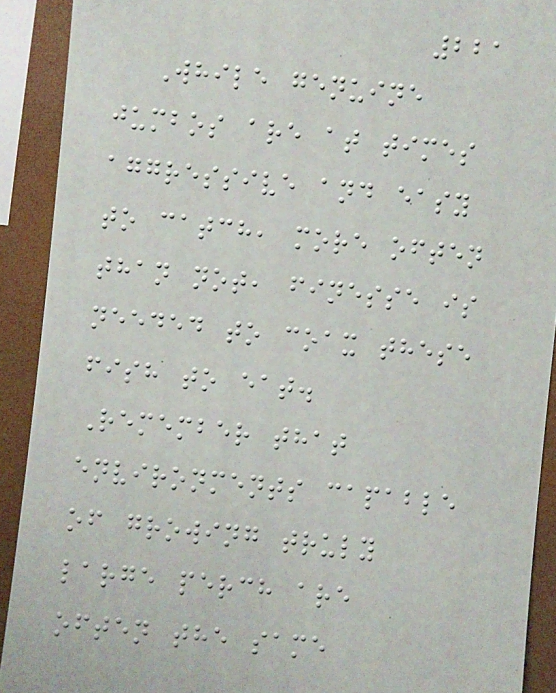221
While genuine
jumbos are at times
aggressive and easy
to catch, more often
than not, finesse is
needed to coax these
fish to eat.
Remember that
environments capable
of growing truly
large perch are
often the same
